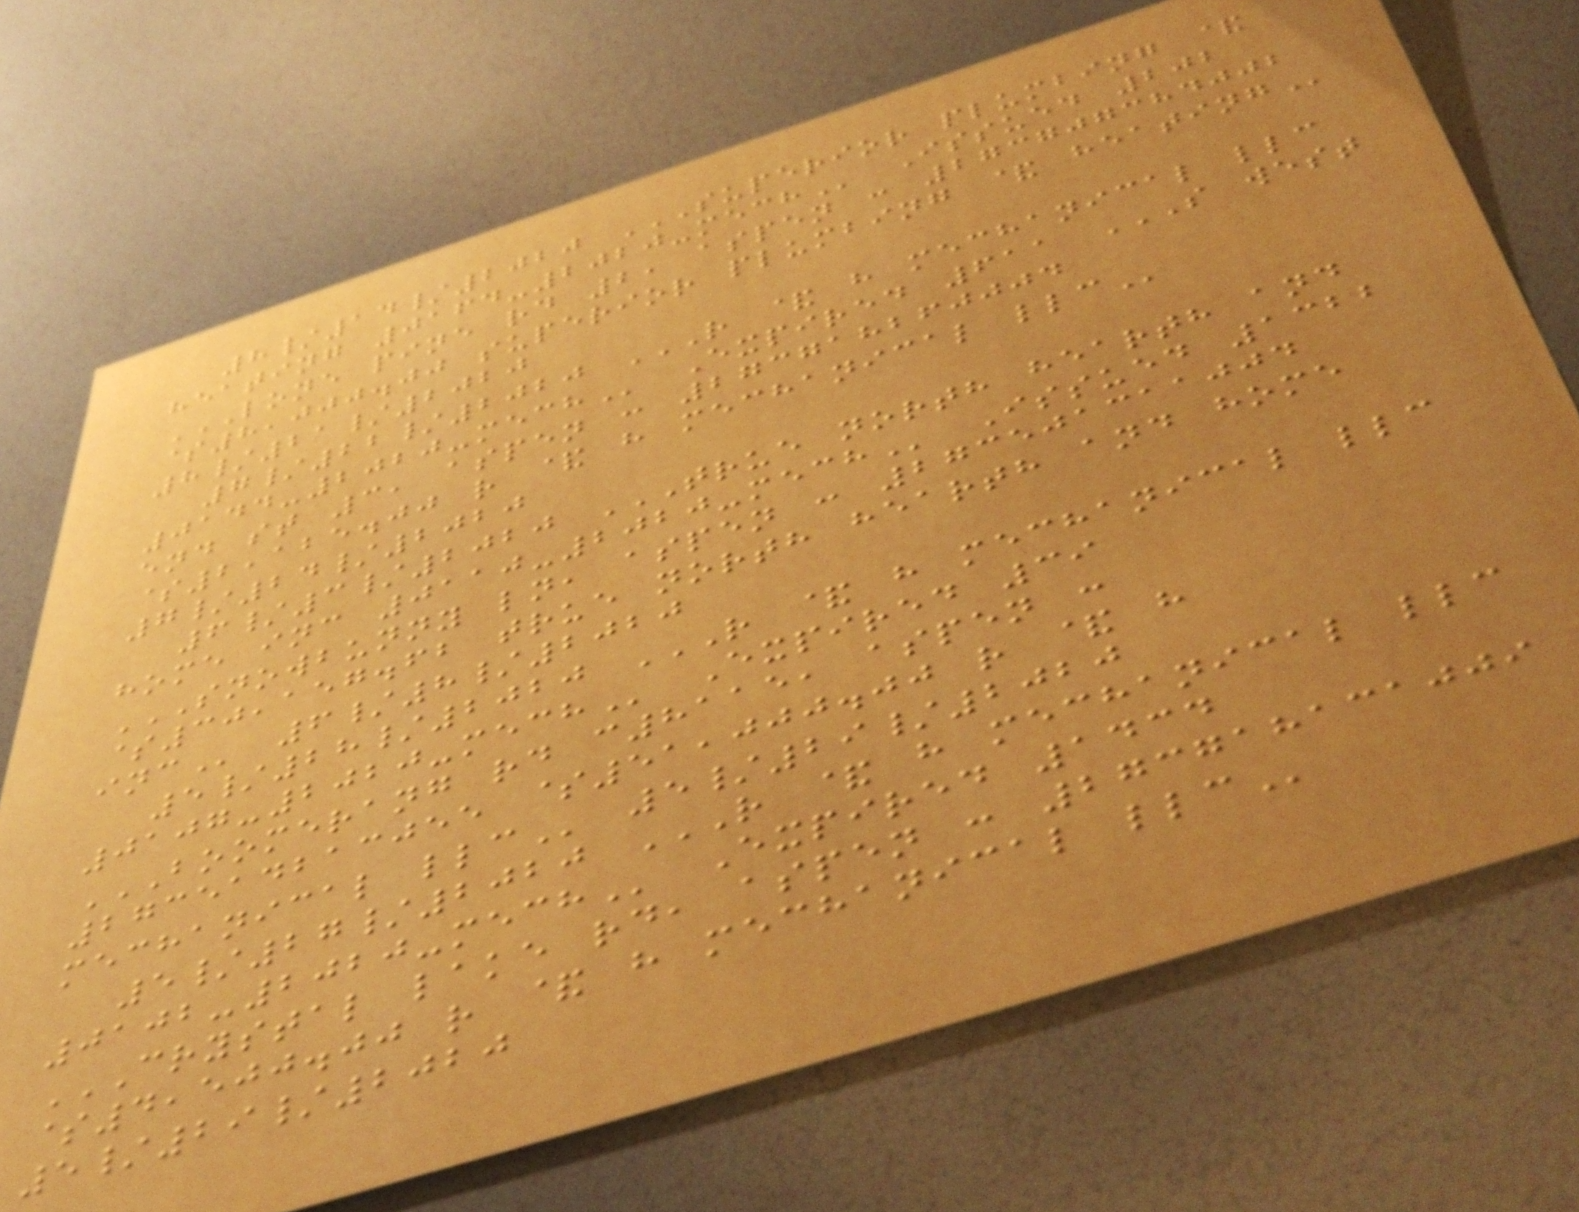8/14/2020 SUPERIOR PLUMBING &
HEATING 0164-2020-MECH Issued 202
LONE PINE RD 2, ASPEN : 273707384002
$8,000.00 SUPERIOR PLUMBING & HEATING
8/21/2020
7/22/2020 R & H MECHANICAL LLC
0144-2020-MECH Expired 611 S WEST
END ST 3, ASPEN : 273718260004
$2,125.00 R & H MECHANICAL LLC
7/24/2020
6/3/2020 TRUE NORTH HEARTH AND
HOME INC 0110-2020-MECH Issued 1322
SNOWBUNNY LN, ASPEN : 273501311004
$30,157.62 TRUE NORTH HEARTH AND HOME
INC 6/8/2020
5/28/2020 R & H MECHANICAL LLC
0107-2020-MECH Expired 39
BOOMERANG RD C8115, ASPEN :
273514213055 $51,000.00 R & H
MECHANICAL LLC 5/29/2020
5/27/2020 R & H MECHANICAL LLC
0102-2020-MECH Expired 1434
CRYSTAL LAKE RD, ASPEN : 273718131009
$4,500.00 R & H MECHANICAL LLC
5/29/2020
